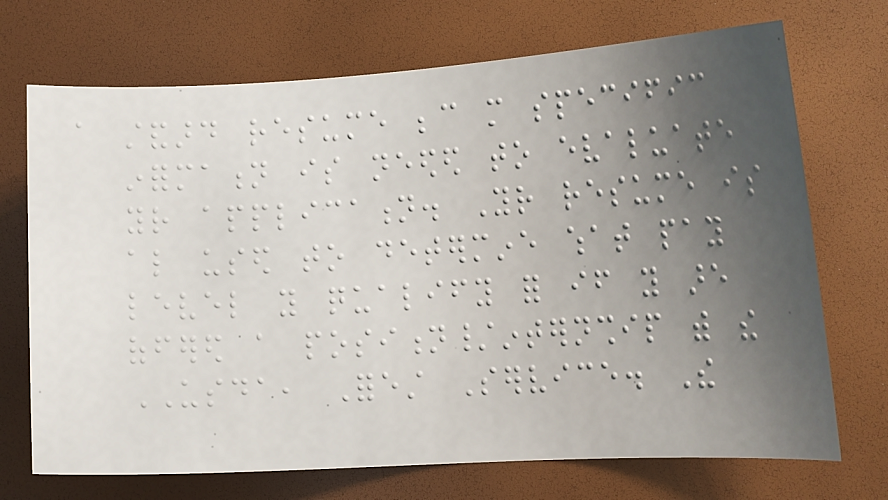a standard resume because more specific
information is needed to evaluate
your application. Your resume is
also used to determine what pay
level you qualify for if you are
offered a position/internship with the
USDA, Forest Service. The
